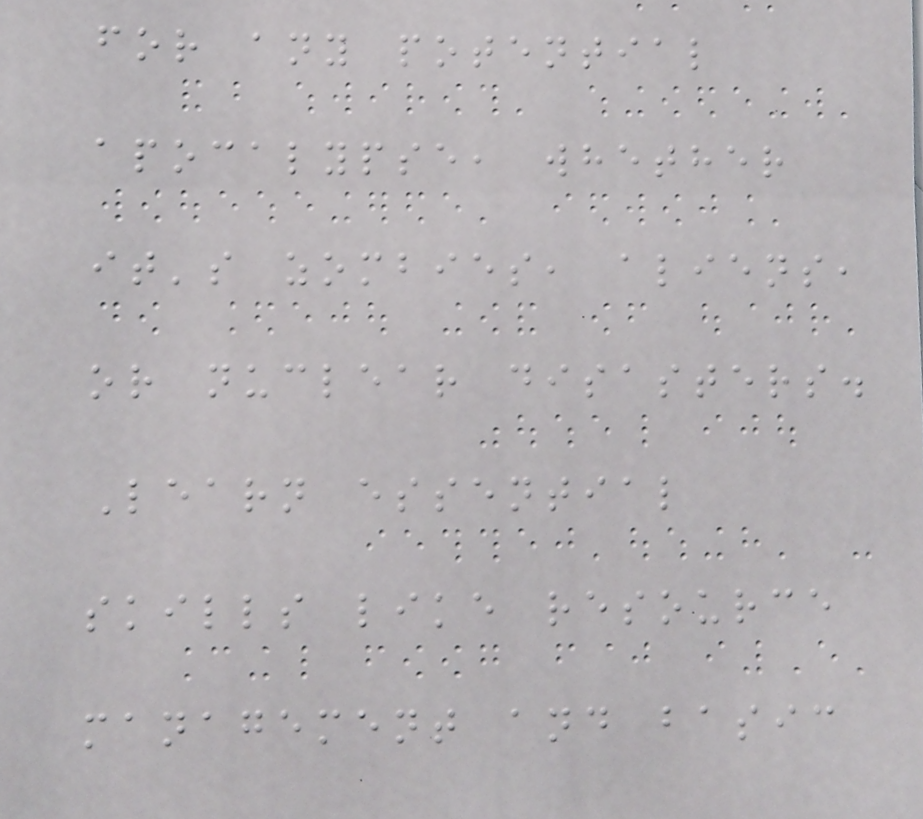for any potential
apocalypse, whether
it's zombies, aliens,
or nuclear disasters.
Learn essential
skills like resource
management and basic
